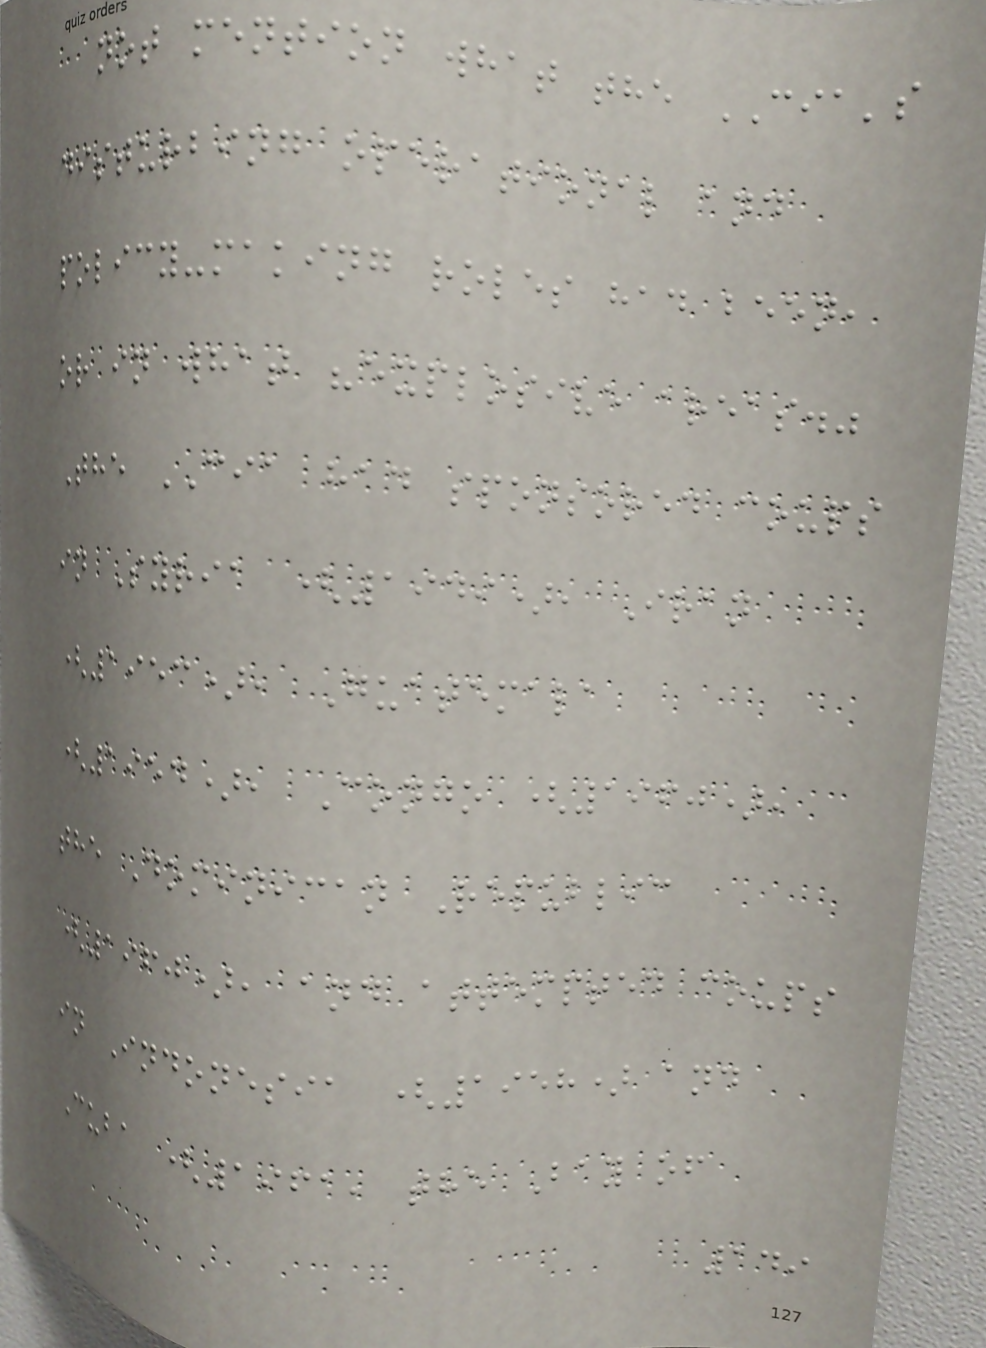not mention what the CIA's
disturbing operational and
policy-making roles had been,
or in what "explosive areas."
The CIA had sponsored coups
in Syria (1949), Iran
(1953), Guatemala
(1954), Congo (1960),
the Dominican Republic
(1960), and attempted coups
in Indonesia (1958) and
Cuba (1961, the Bay of
149
